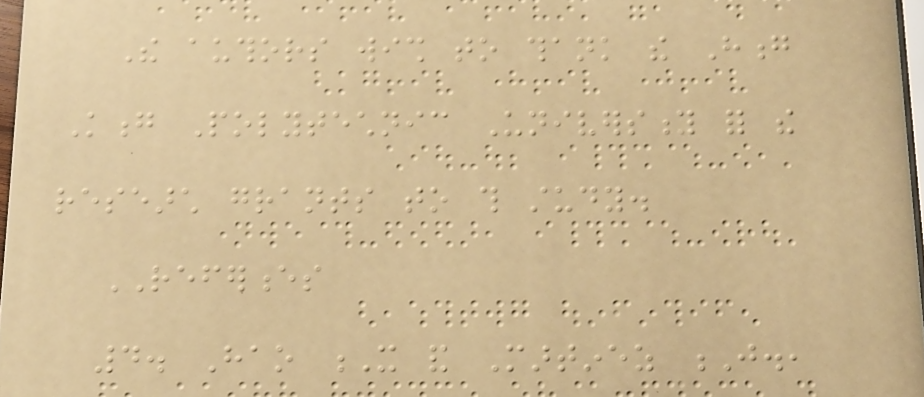The authors wish to thank the Hong
Kong Polytechnic University for the
research grants to this study.
REFERENCES
4. Hao X and Martinez J.,
